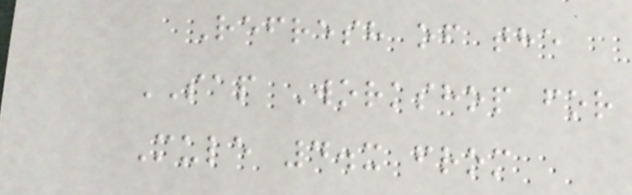Refresh of the
SAP Workshop for
Mule 4.x from
